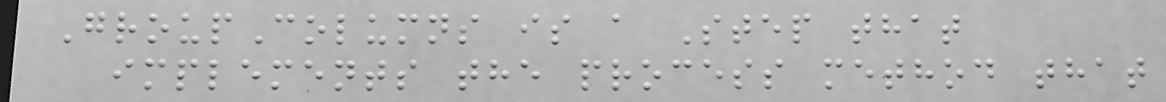GroupColumns is a Step that
implements the process method that
